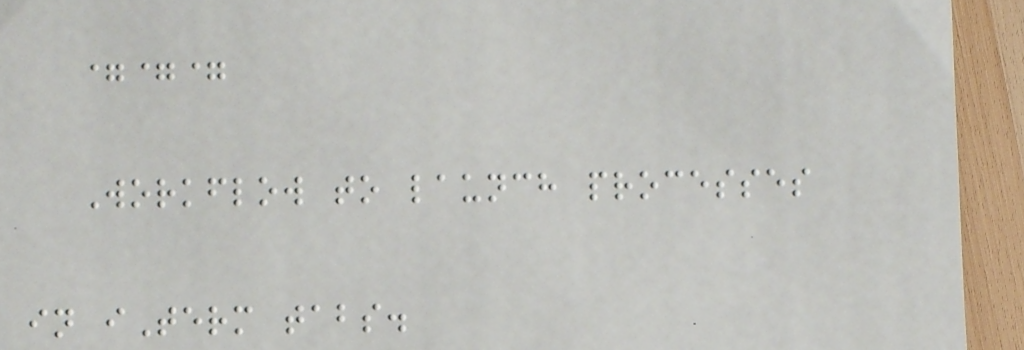===
Workflow to launch processes
in iTerm tabs.
